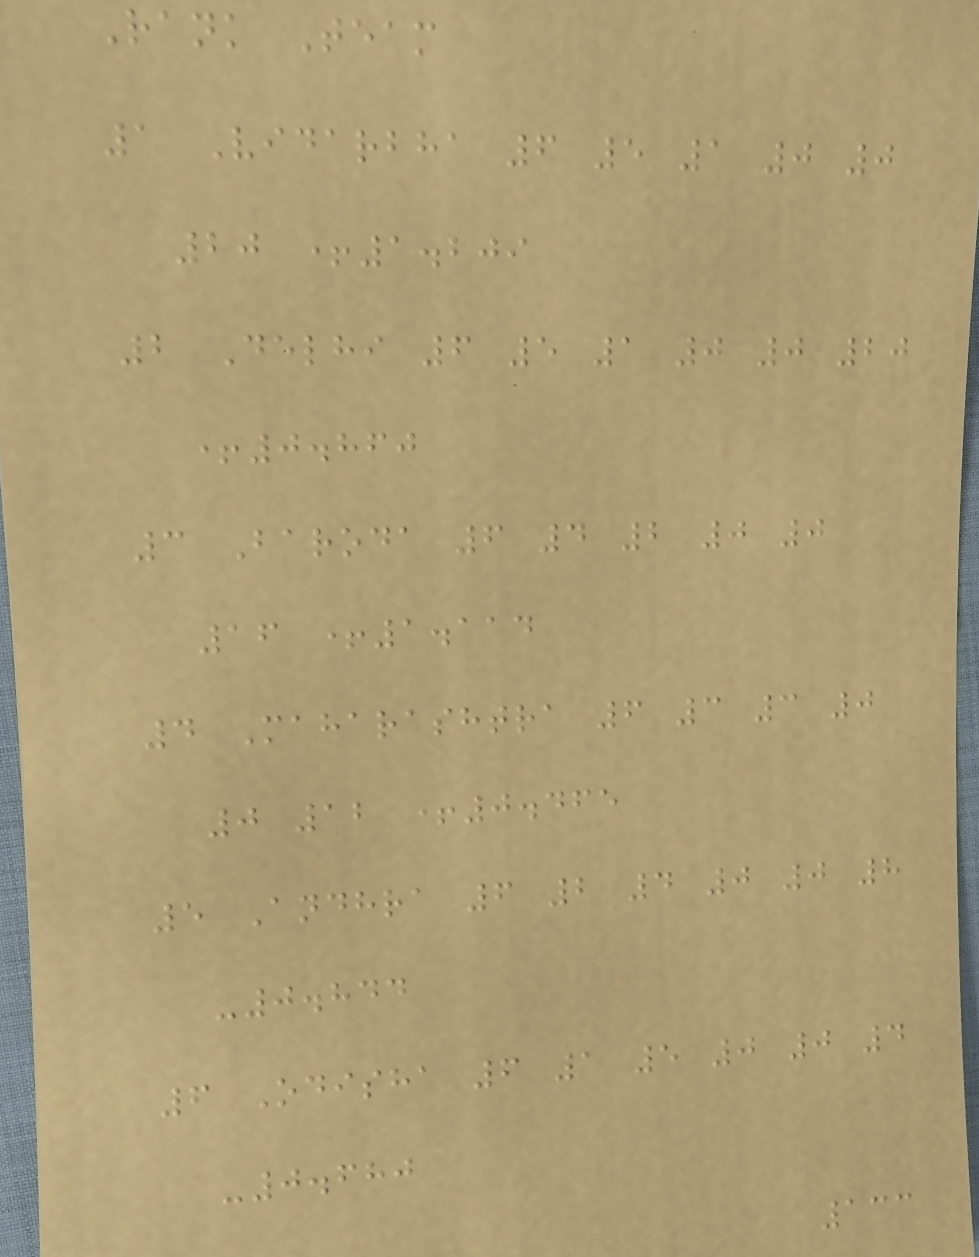Rank Team
1 Vidarbha 6 5 1 0 0
20 +1.209
2 Delhi 6 5 1 0 0 20
+0.860
3 Baroda 6 4 2 0 0
16 +1.114
4 Maharashtra 6 3 3 0
0 12 +0.465
5 Andhra 6 2 4 0 0 8
-0.844
6 Odisha 6 1 5 0 0 4
-0.680
133
